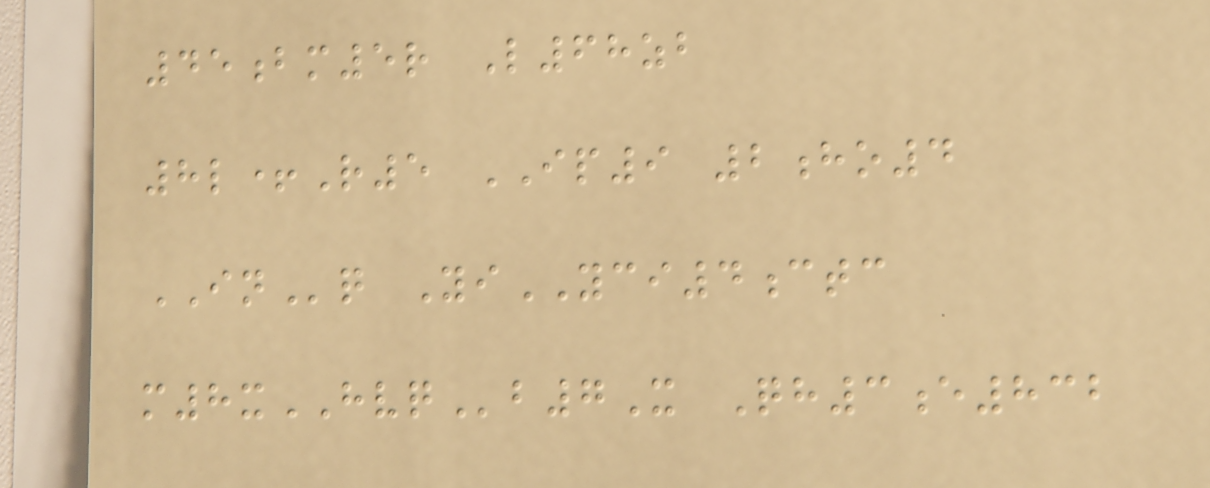45bm5r L68zb
8l+R5 IP9 2ho4
INq YiYCI4ctc
m8xHVQb7X Qh3e832
